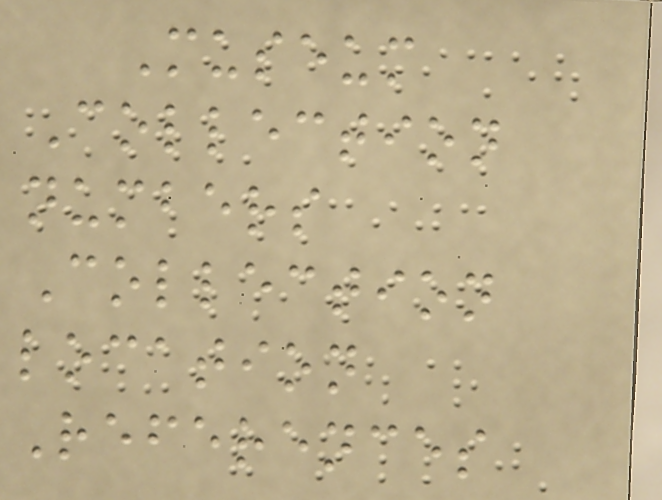Museum
Collection
numbers
Collection
location
References
